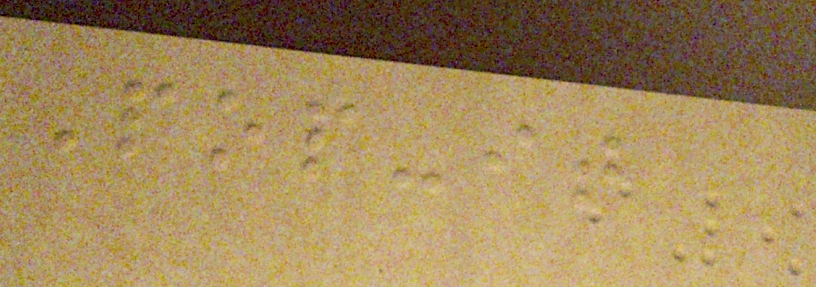Pop-it
